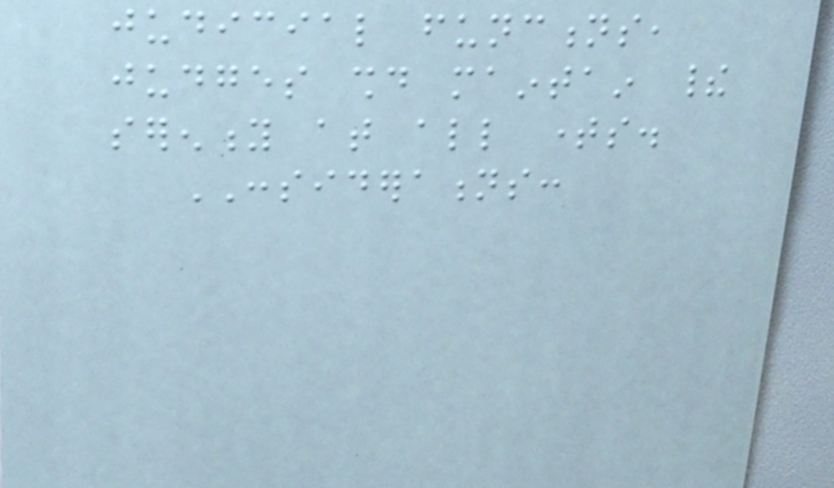judicial functions,
judges should maintain their
serenity at all times.
CONSIDERATIONS:
